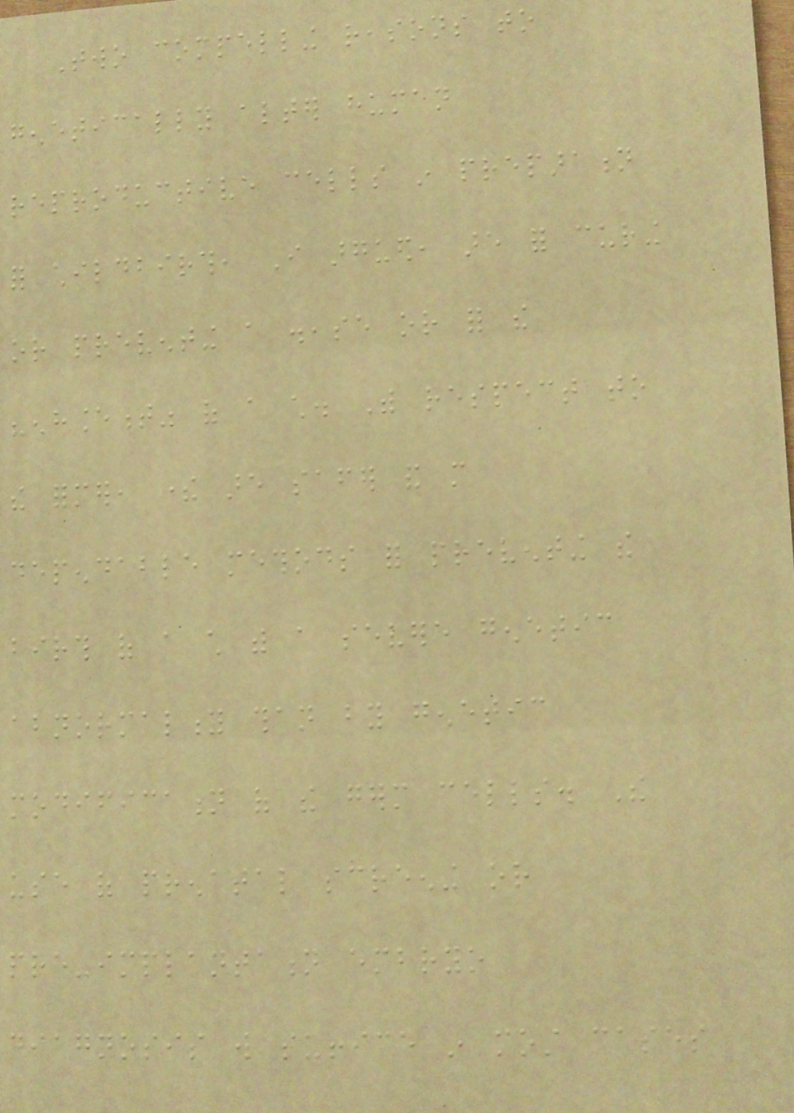Two compelling reasons to
genetically alter human
reproductive cells in preparation
for childbirth, I argued, are for curing
or preventing a disease or for the
"enhancement" of a child. With respect to
the former, there are safer and more
dependable methods for preventing the
birth of a child with a severe genetic
abnormality than by genetic
modification of the germ cells. The
use of prenatal screening or
pre-implantation embryo
diagnosis will suffice in most cases
